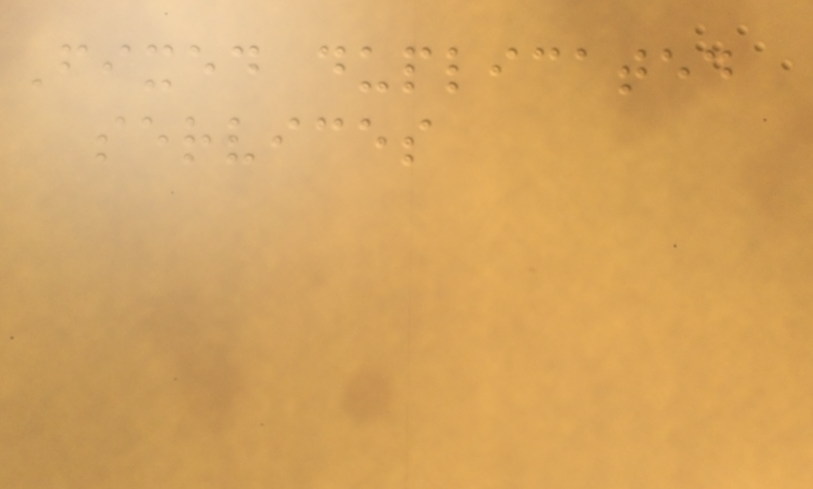Fixed duplicated
services
